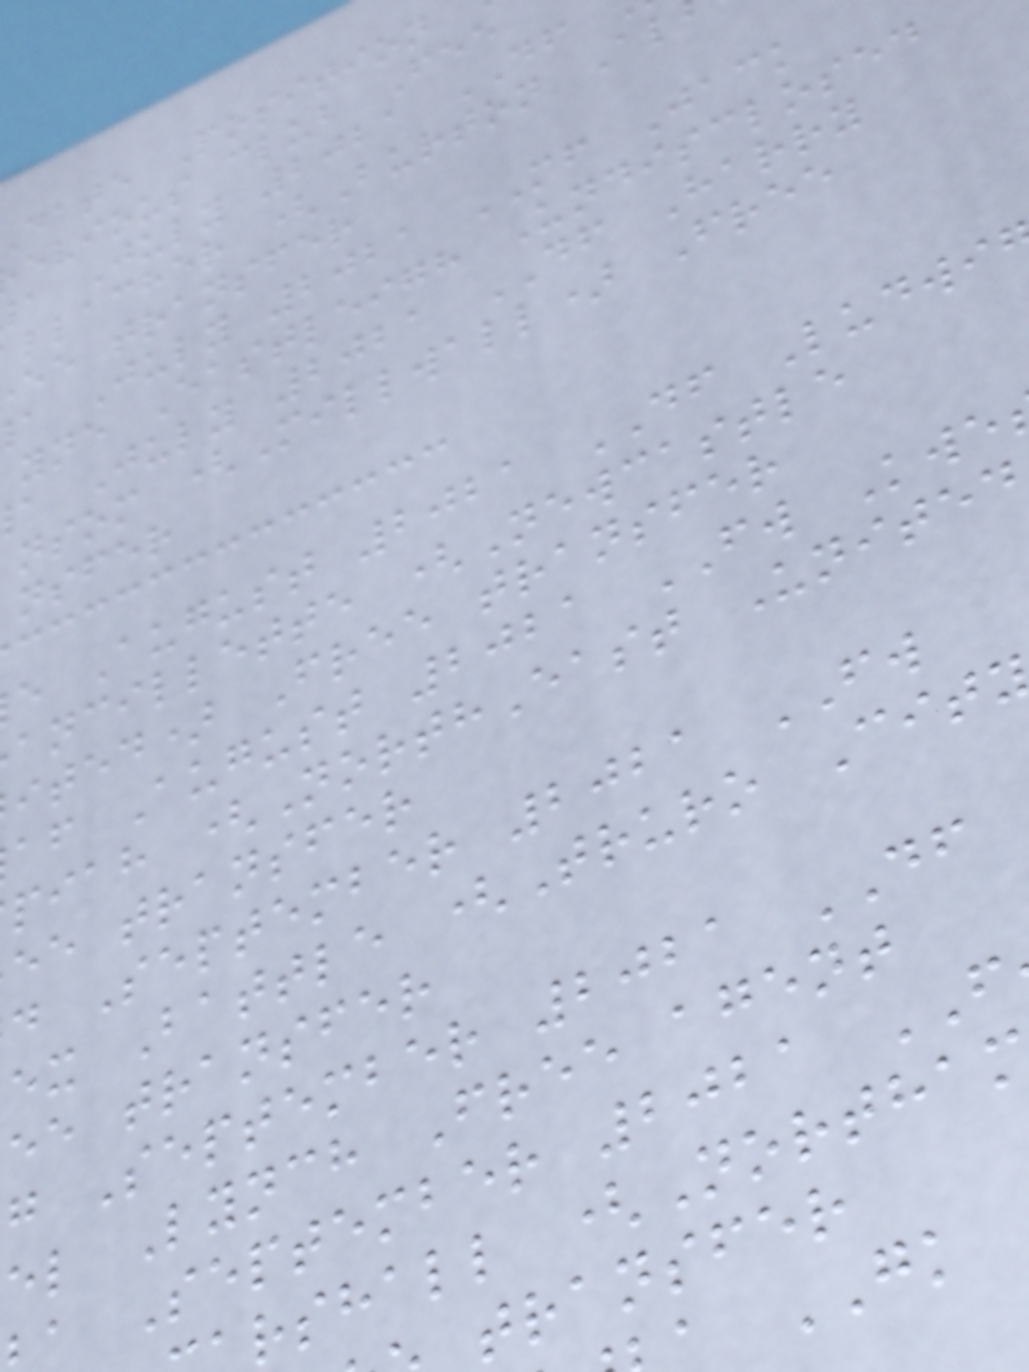date Position
evious club Fee
a July 2021 DF
llacher (Burton Al
ee transfer
a July 2021 MF Jack
yne Eastleigh Undisclosed
a July 2021 DF Harry
nsom (Millwall) Free
nsfer
e August 2021 DF Ludwi
ancillette (Newcastle
ited) Free transfer
af August 2021 FW Kwe
piah (NorthEast United
ee transfer
d September 2021 FW
ex Battle (Truro Cit
ee transfer
g September 2021 DF
el Lynch Free agent
a September 2021
rshall (Northa
transfer
